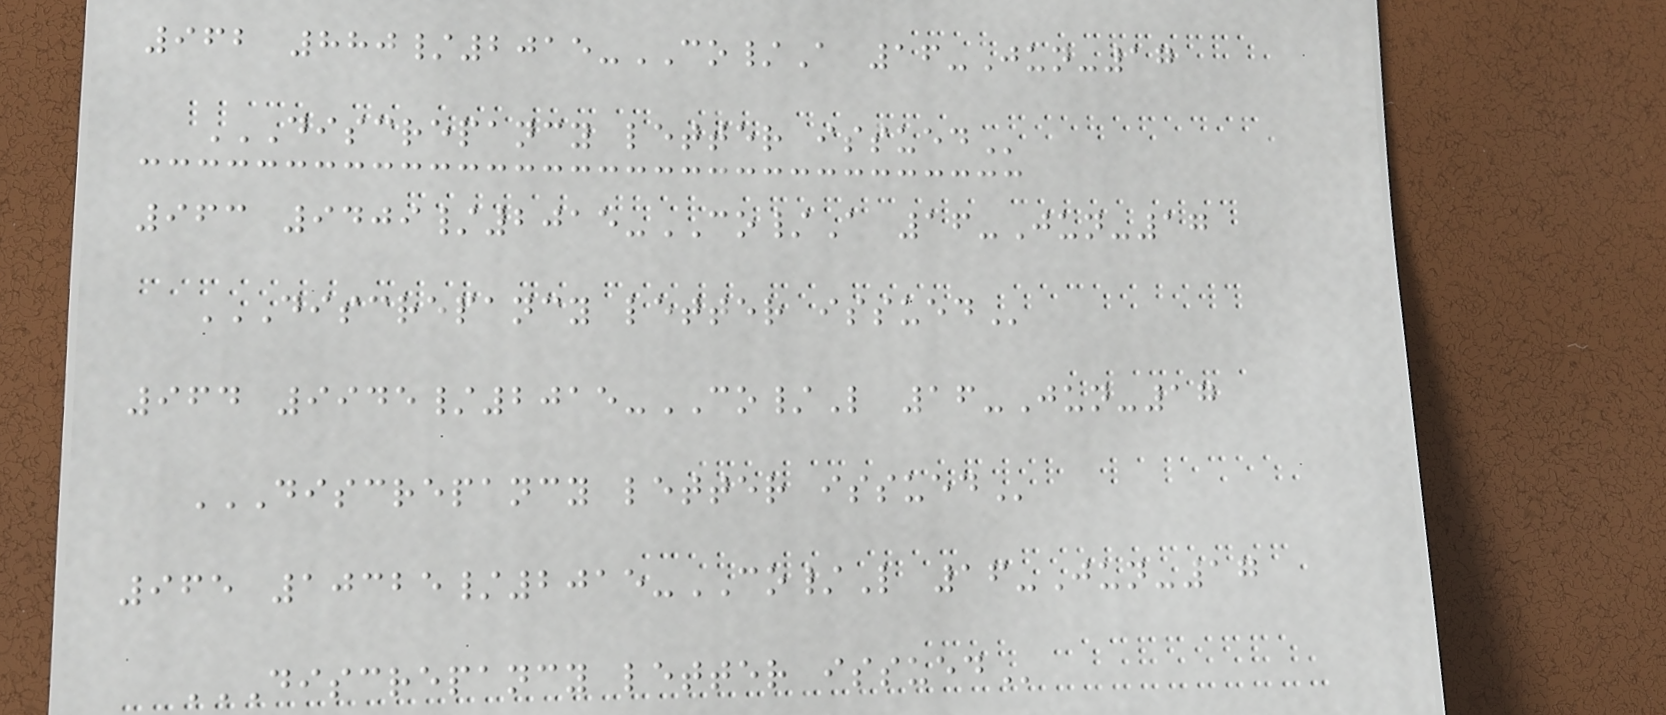962 880/2015-CO/A 16-Jun-17
DISCREPANCY LETTER ISSUED
963 9409/2015-CO/A 16-Jun-17
DISCREPANCY LETTER ISSUED
964 9945/2015-CO/L 16-Jun-17
DISCREPANCY LETTER ISSUED
965 10325/2015-CO/L 16-Jun-17
DISCREPANCY LETTER ISSUED
